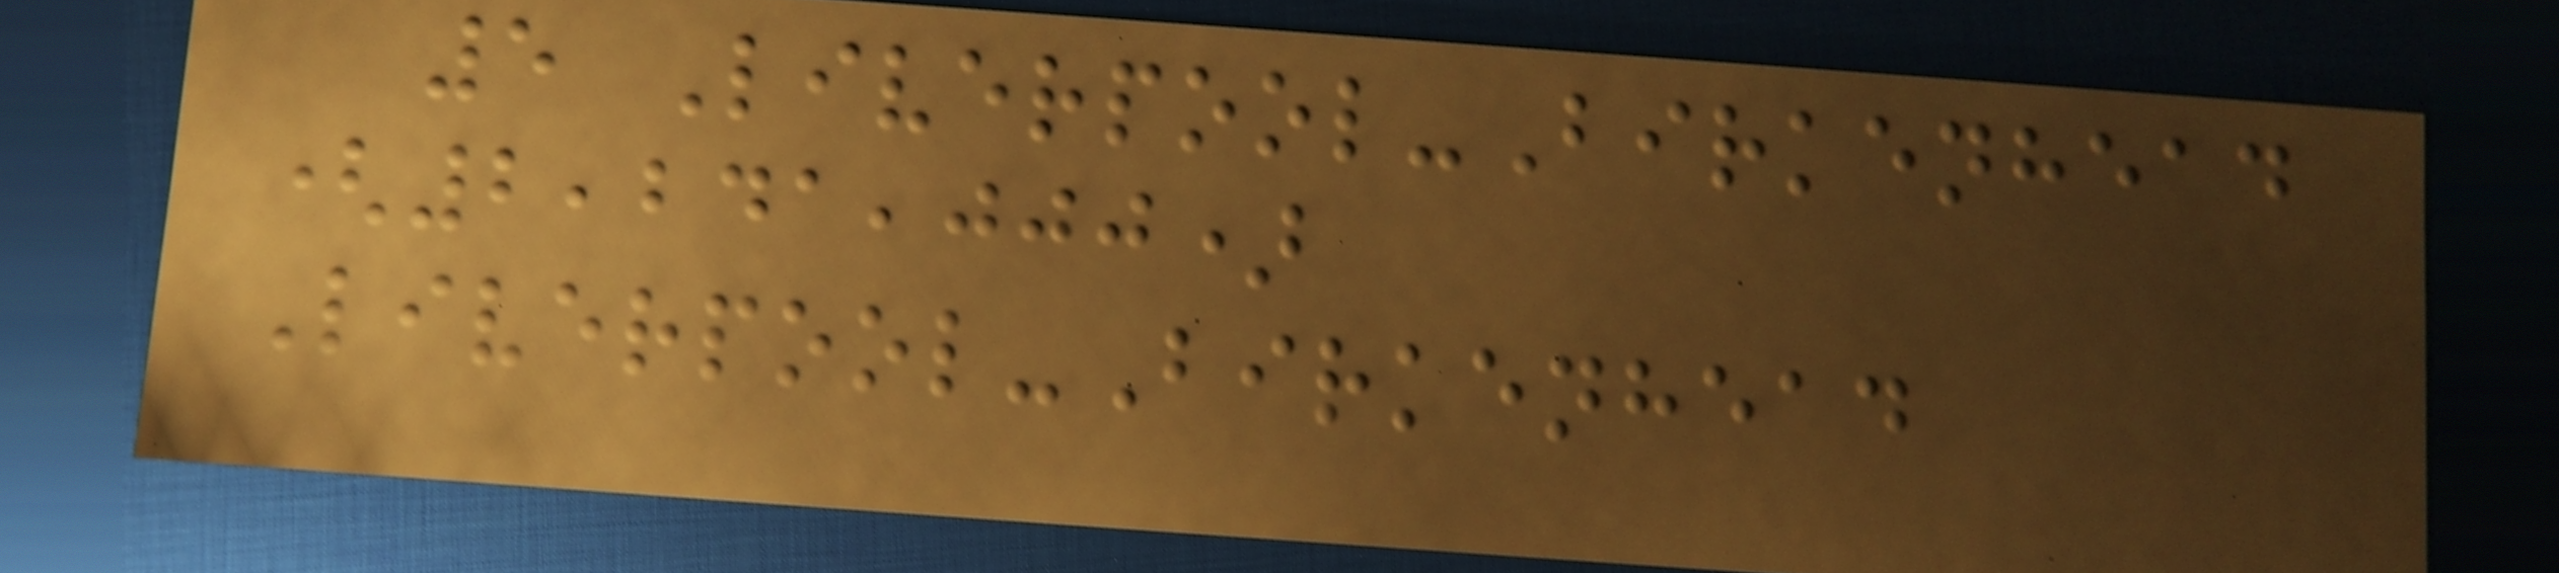5 Liverpool-Birkenhead
(2,241,000)
Liverpool-Birkenhead
